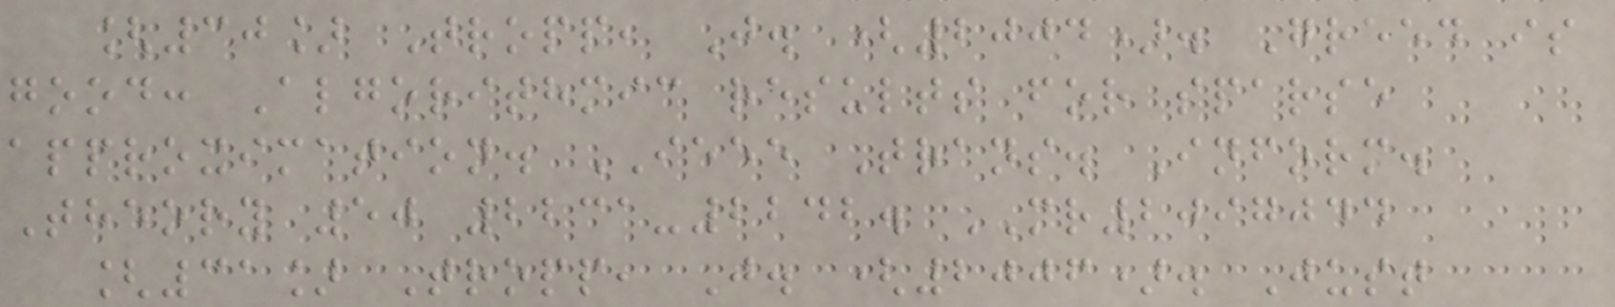[30] Tropp, J. (2004). Greed is
good: Algorithmic results for sparse
approximation. IEEE Trans. Inform.
Theory 50 2231-2242. MR2097044
[31] Tropp, J. (2006). Just
